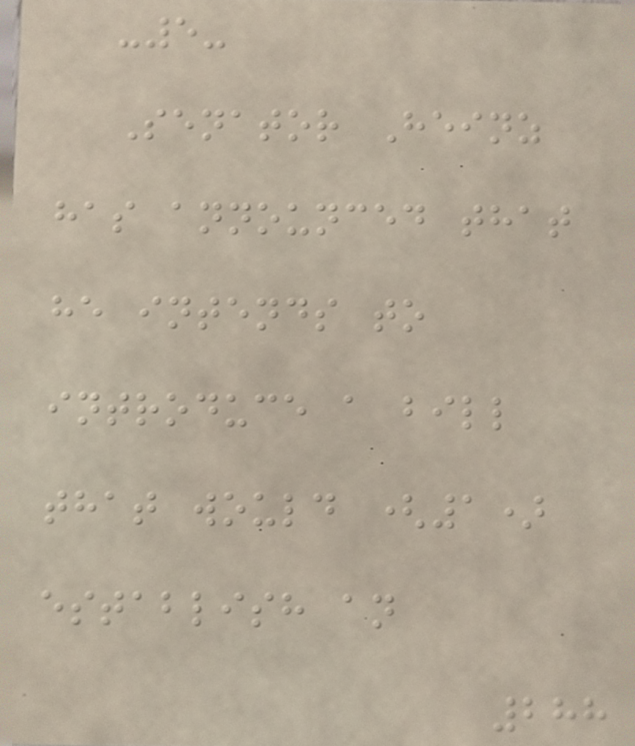-5-
Senator Heinz
has announced that
he intends to
introduce a bill
that would (1)
establish an
288
